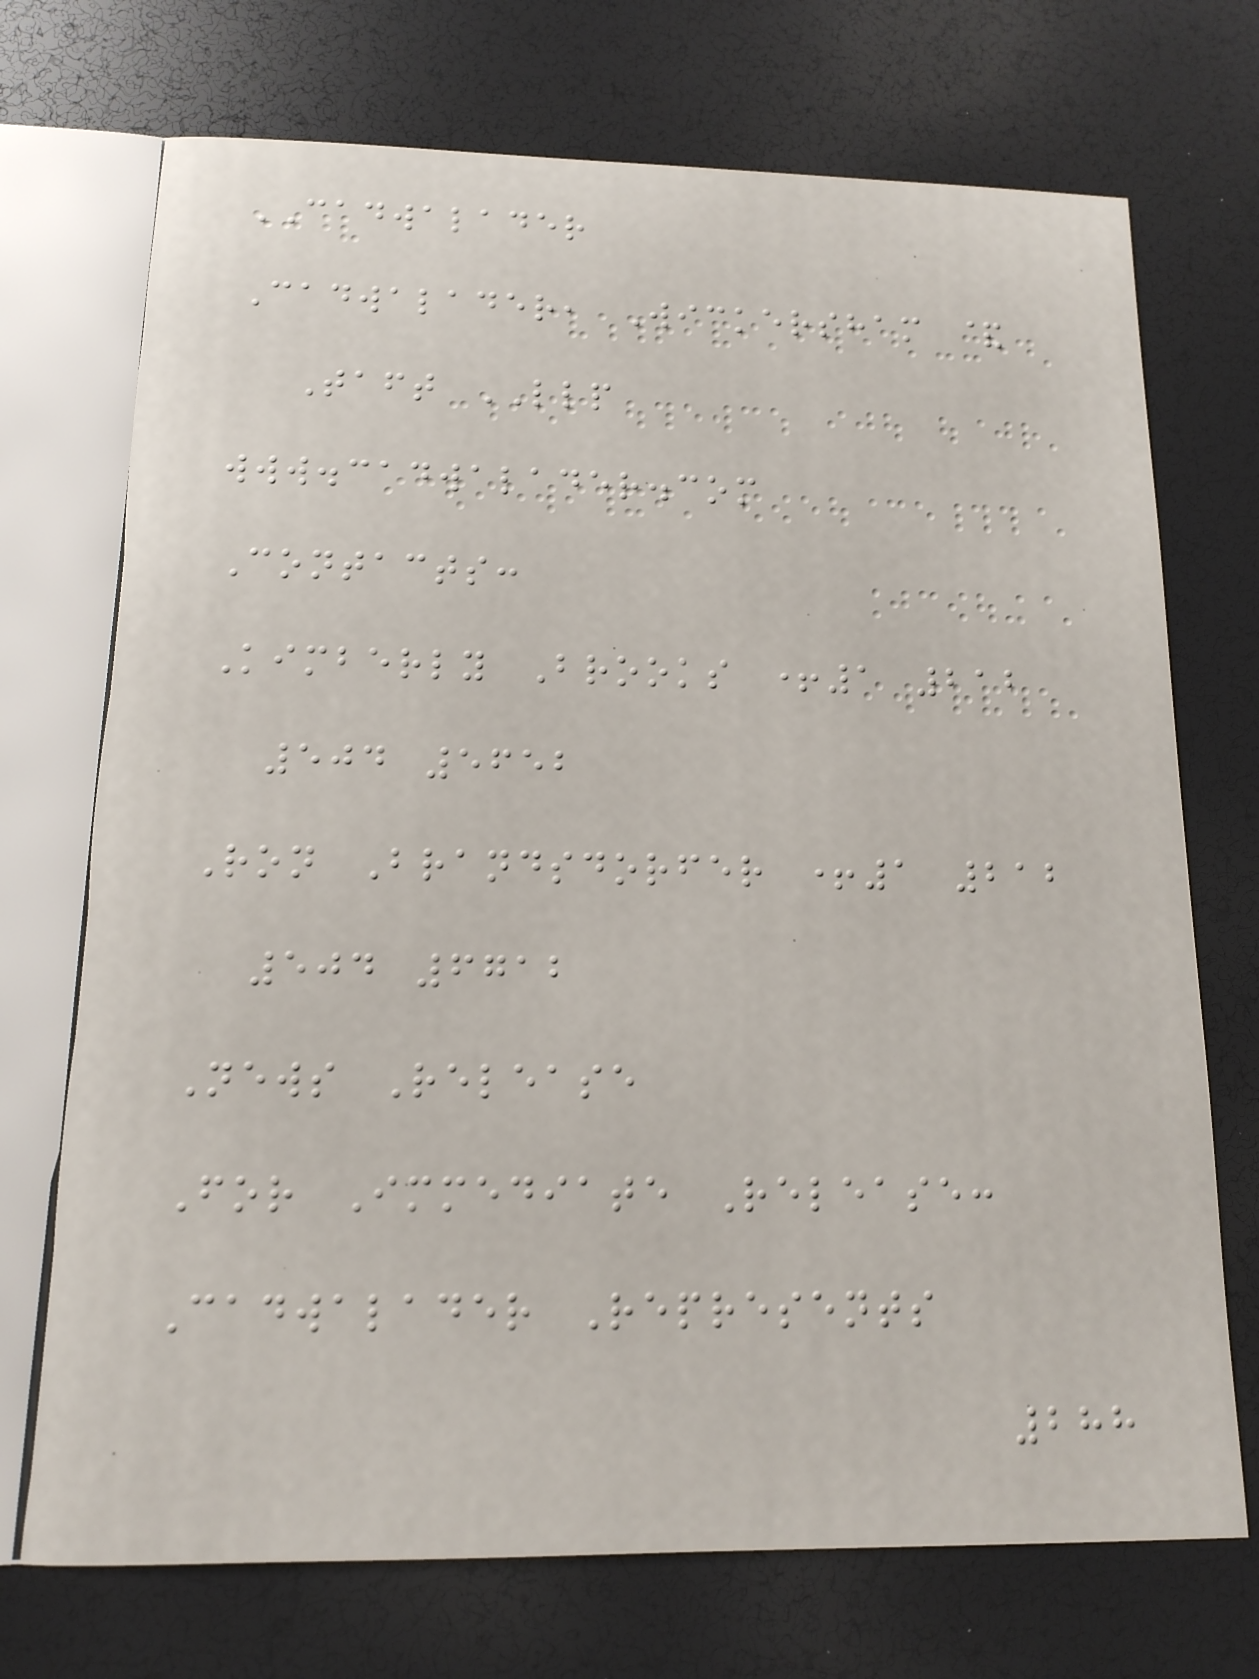CADWALADER
Cadwalader, Wickersham &
Taft LLP
www.cadwalader.com
Contacts:
Kimberly Brooks +1 212
504 5652
Ron Brandsdorfer +1 212
504 6712
News Release
For Immediate Release:
Cadwalader Represents
288
